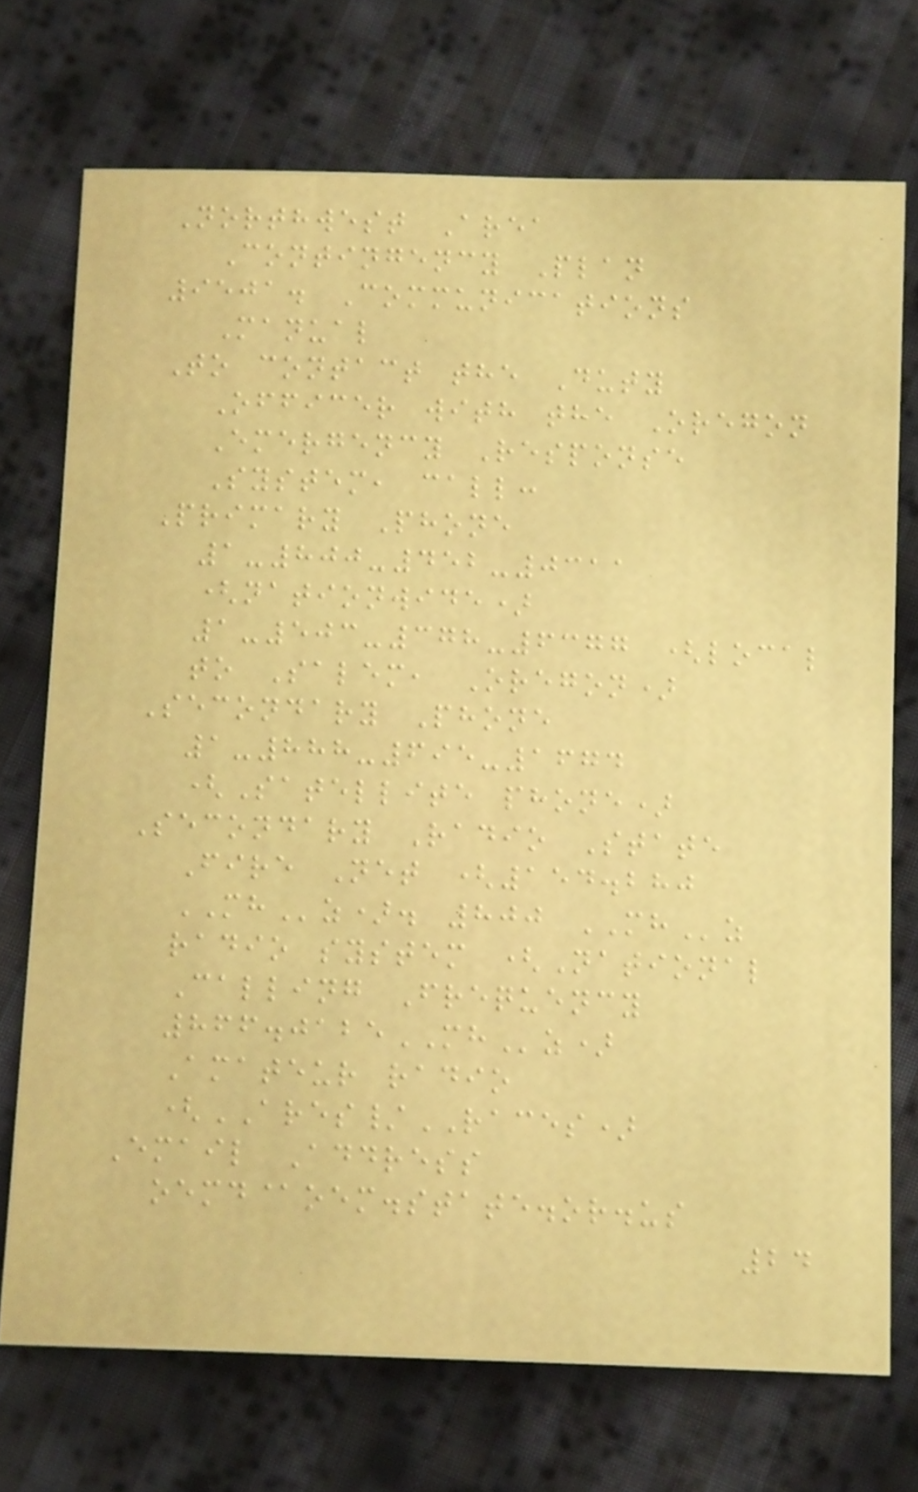Northwest Area
Contingency Plan
9501. Communications
Manual
To contact the Duty
Officer with the Oregon
Emergency Response
System, call:
Primary Phone
1-800-452-0311
(nationwide)
1-503-378-6377 (local
to Salem, Oregon)
Secondary Phone
1-888-695-1674
(Satellite phone)
Secondary Radio State
Fire Net (154.280
MHz). 800 MHz
radio system (National
Calling Frequency
866.0125MHz)
Amateur radio
(ARES/RACES)
Email Address
oemd@oem.state.or.us
24
